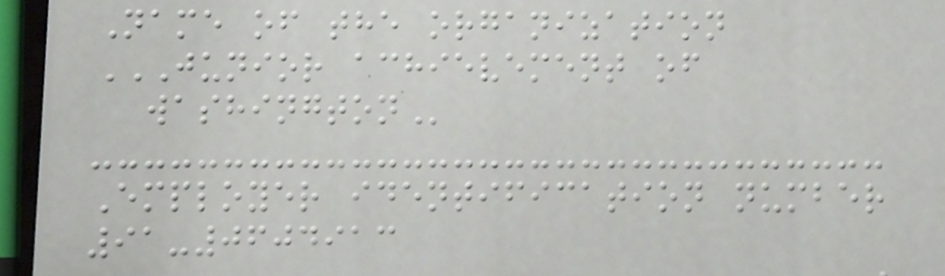Name of the organization
JUNIOR ACHIEVEMENT OF
WASHINGTON
Employer identification number
91-0604913
